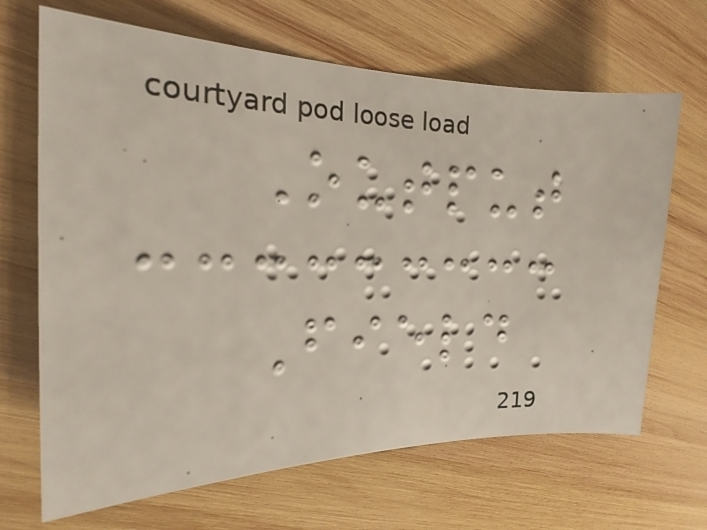Output
Field
